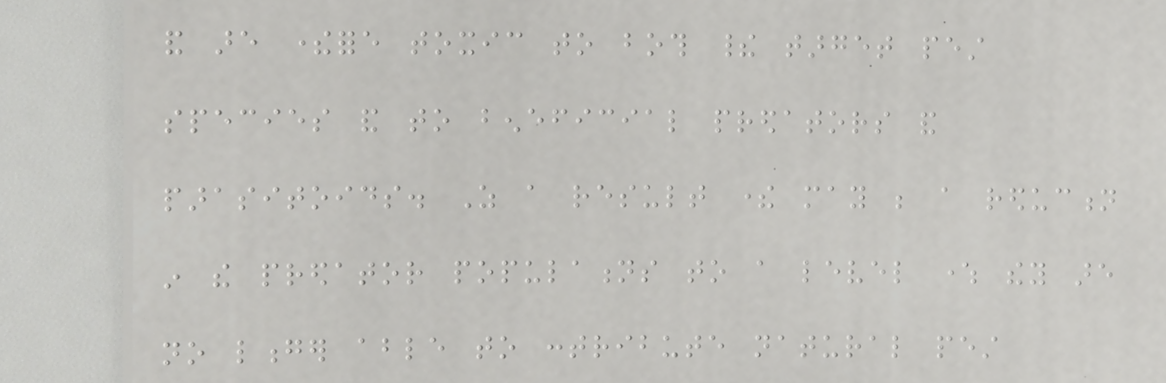and are therefore toxic to both their target pest
species and to beneficial predators and
parasitoids. As a result there may be a reduction
in the predator populations to a level where they are
no longer able to contribute natural pest
